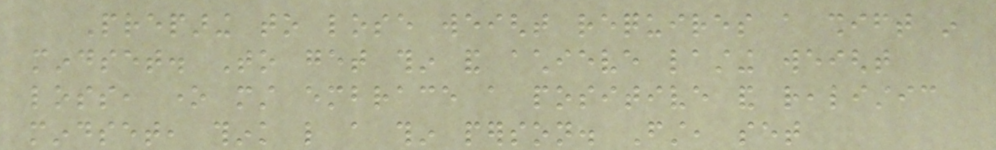Preparing to lose weight requires a shift in
mindset. To get thin and achieve lasting weight
loss, one must embrace a positive and realistic
mindset, think like a thin person. First, set
